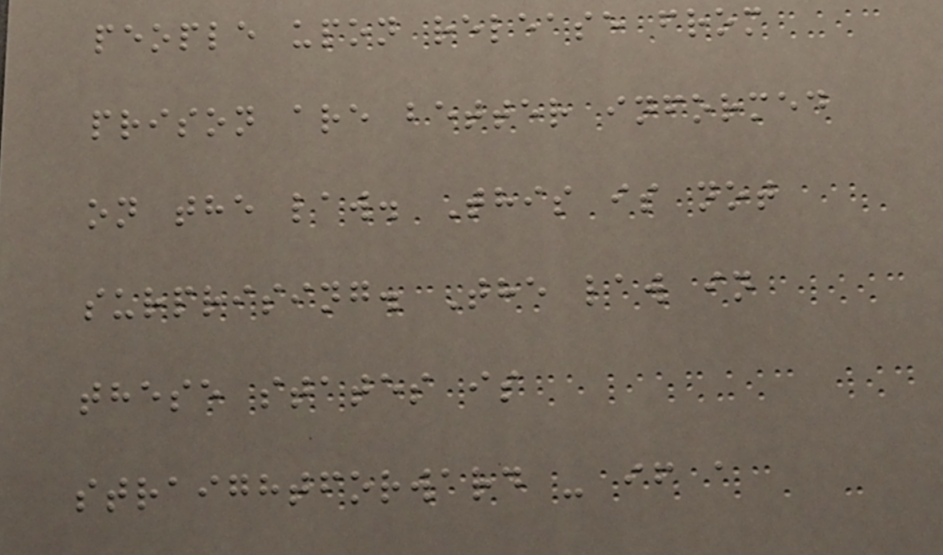people upon release from
prison are better informed
on the law. This is not
surprising. The law in
these states is
straightforward - if a
